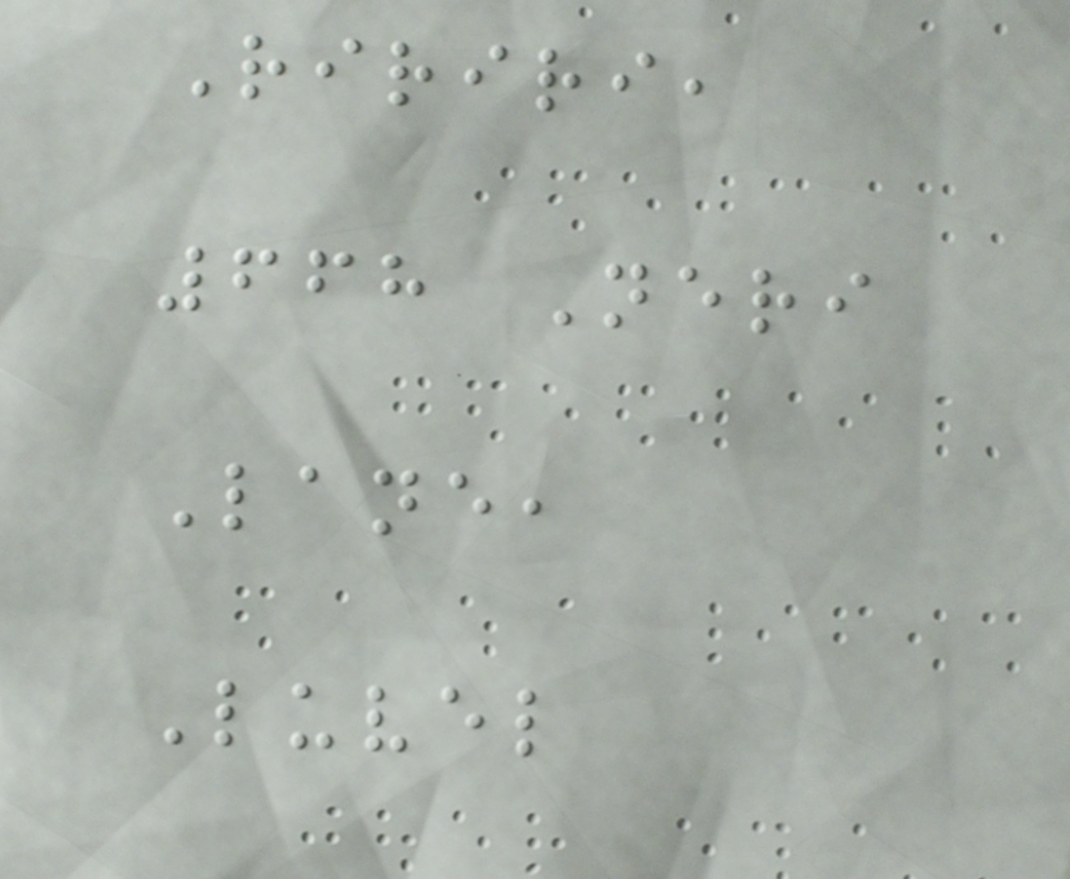Ririri,
668 Neri
Lane,
Luvel
